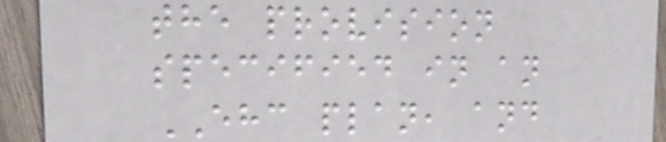the provision
specified in an
EHC plan, and
